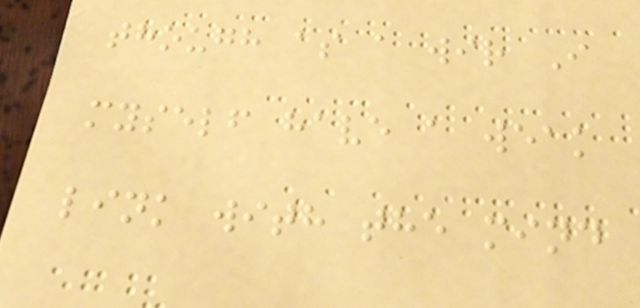though as a wir I
myself have a weak
link with the mind
